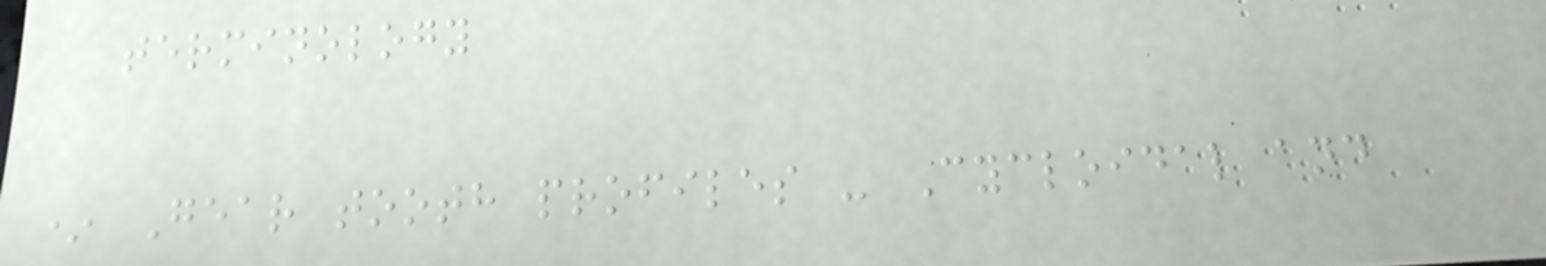terminology
* Gear tooth profiles - Cycloidal and
